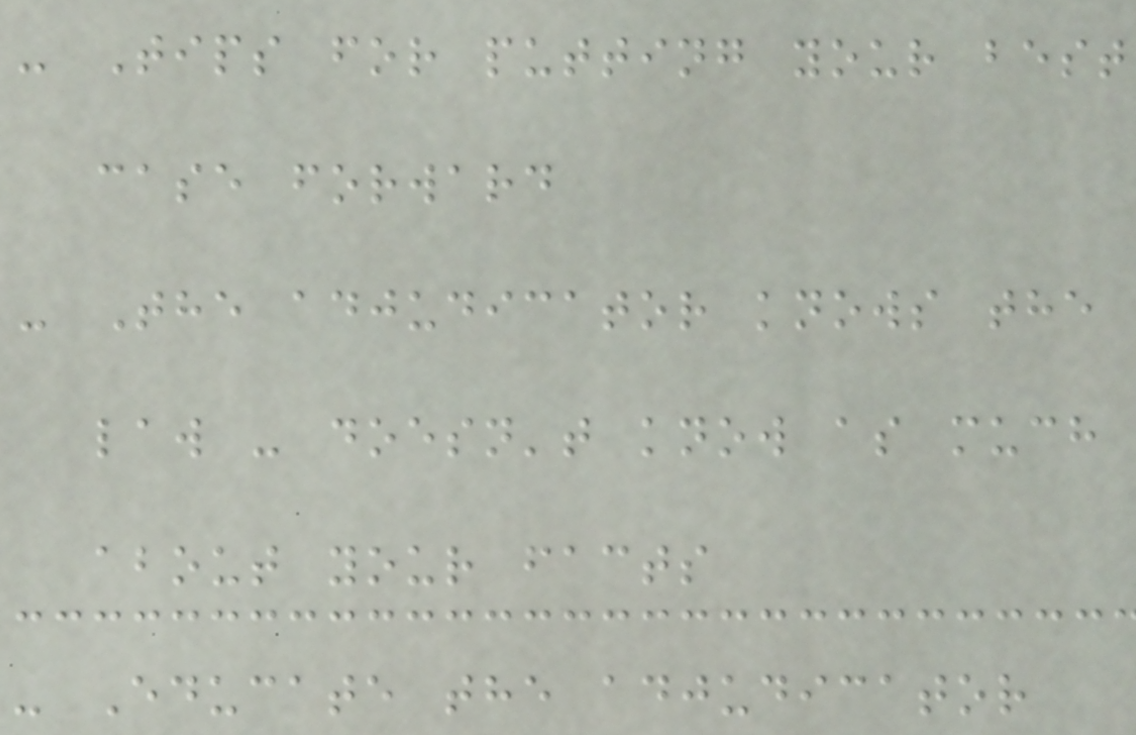- Tips for putting your best
case forward
- The adjudicator knows the
law - doesn't know as much
about your facts
- Educate the adjudicator
